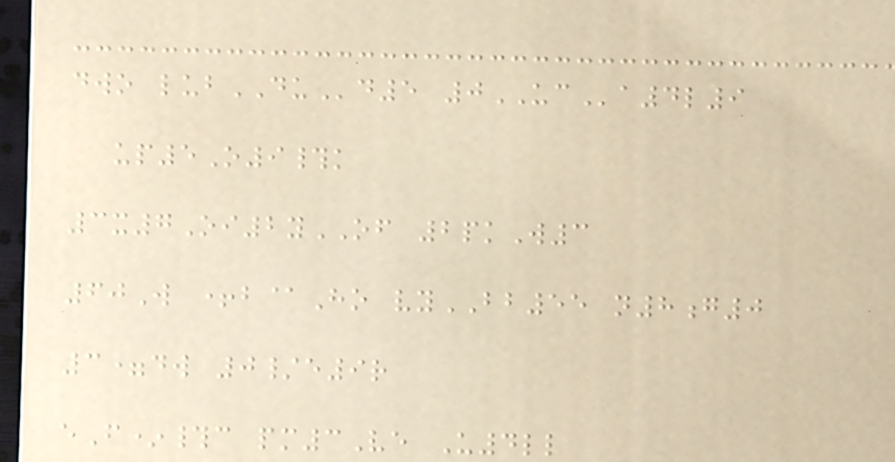dwo lubDUd5 0UCa4l9
up5O9#k
3x7Oi2yOF 2pkW3
60W +b@Ho vyBB55 n8g0
3=dw 0/e9r
eF*#c pm3Ve U4ll
